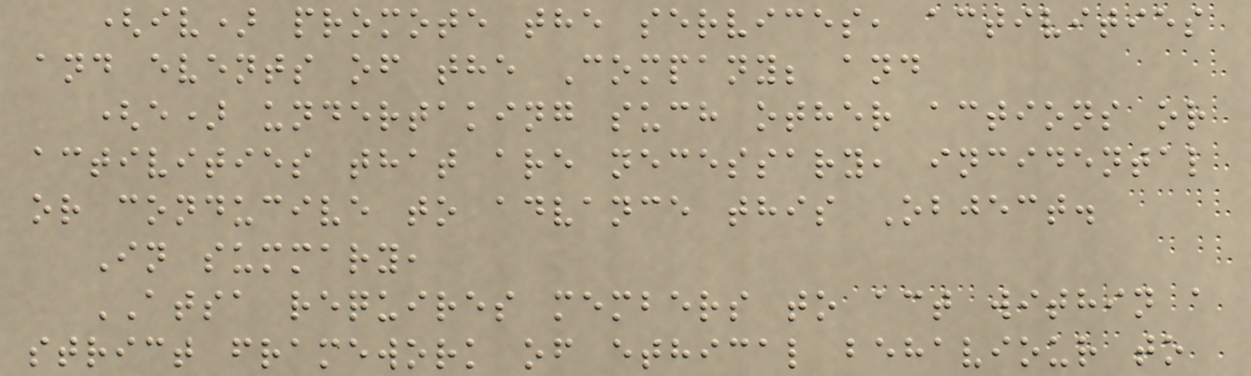(iv) promote the services, activities
and events of the Company; and
(e) undertaking such other actions or
activities that are necessary, incidental
or conducive to advance this Object.
In summary,
ATSA requires members to act within a
strict framework of ethical behaviour to
